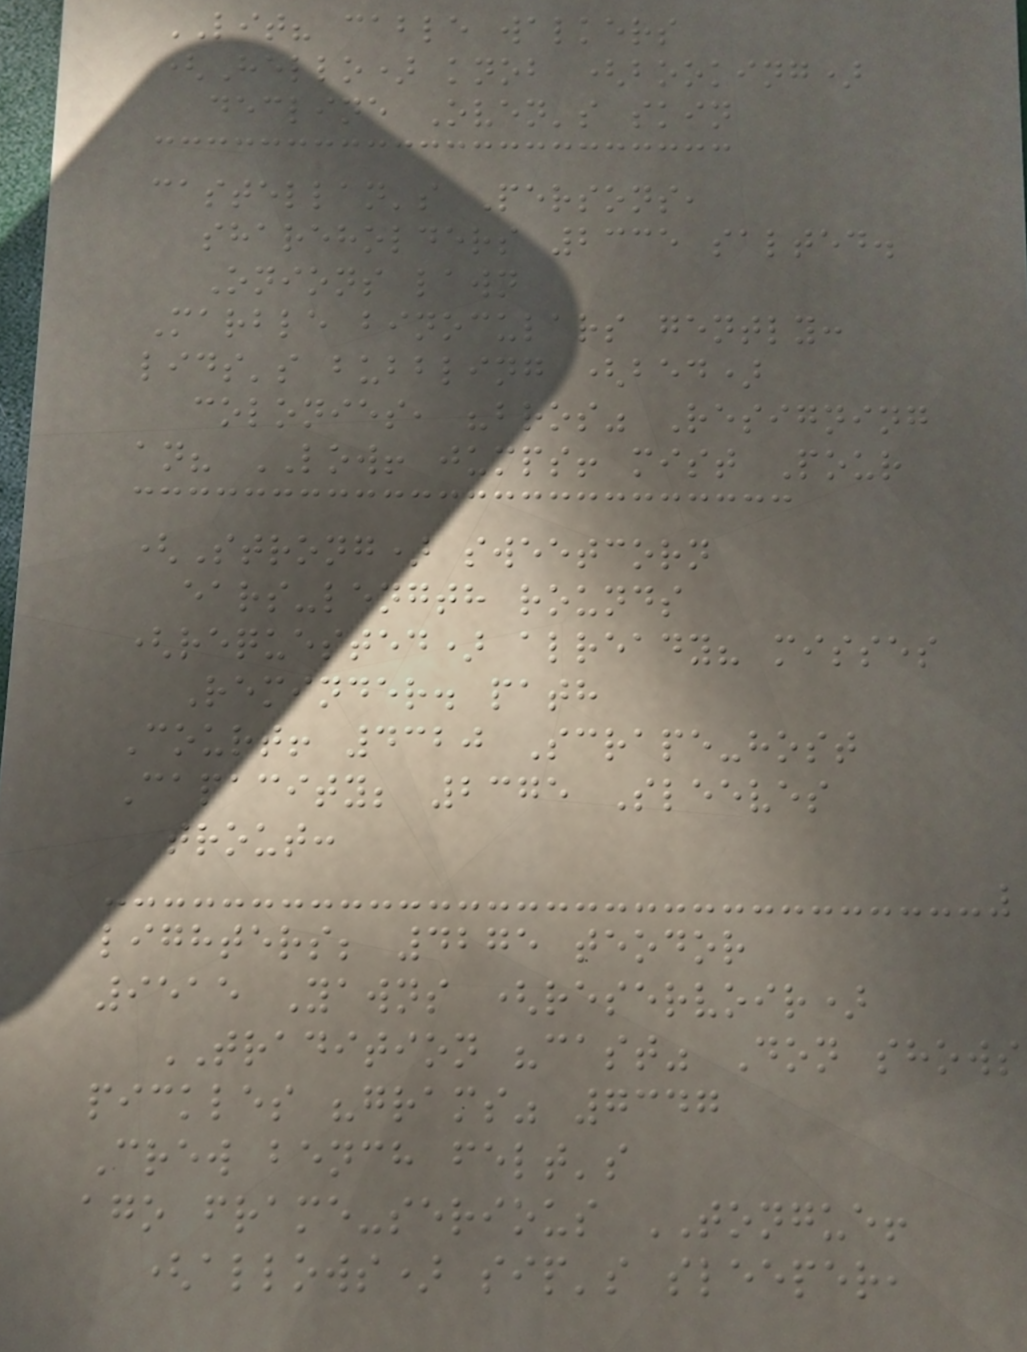LIT? cable walkers
(Hello) knob (booking)
decline Oven's skin
castellan's Persons,
shareholders 2335 salted.
Onions lawn
Marble binoculars gently:
lids's bubbling (bed)
colonies, "bros" Resigning
an? LOW! jumps! mist Pour
(Strong) sweetcorn
ears-length rounds
(requested) already? misses
Reminder. path
Court! 4320 Scrape-host
Capacity; 2375 Sleeves
trout:
lighters; 4275 teodor
9515 Yawns (reservoir)
TRADITION "cast" Don shows
pickles "grams" 7347
Crew bench felt's
ago frame-serious TONGUE!
(allows) sip's sleeper,
